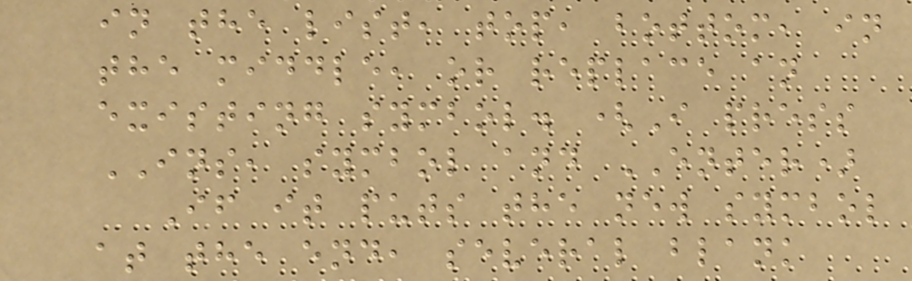in the list, top, bottom, in
the middle, or replace an
existing symbol. (I press
INS, symbol and ENTER)
If it puts the new symbol
at the end, several blank
